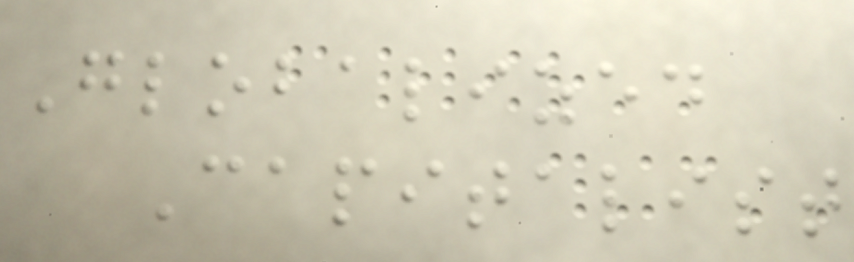Globalized
Capitalist
